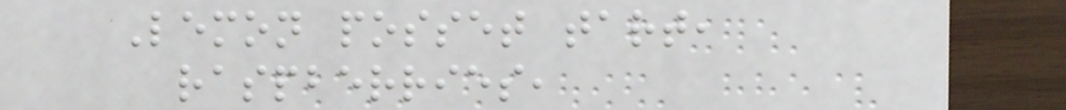Lemon posset tart,
raspberries,
